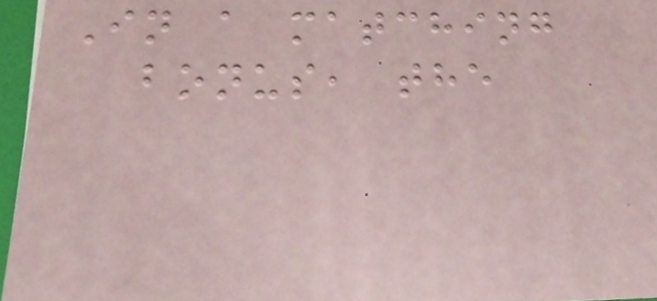In a matching
bonus, the
